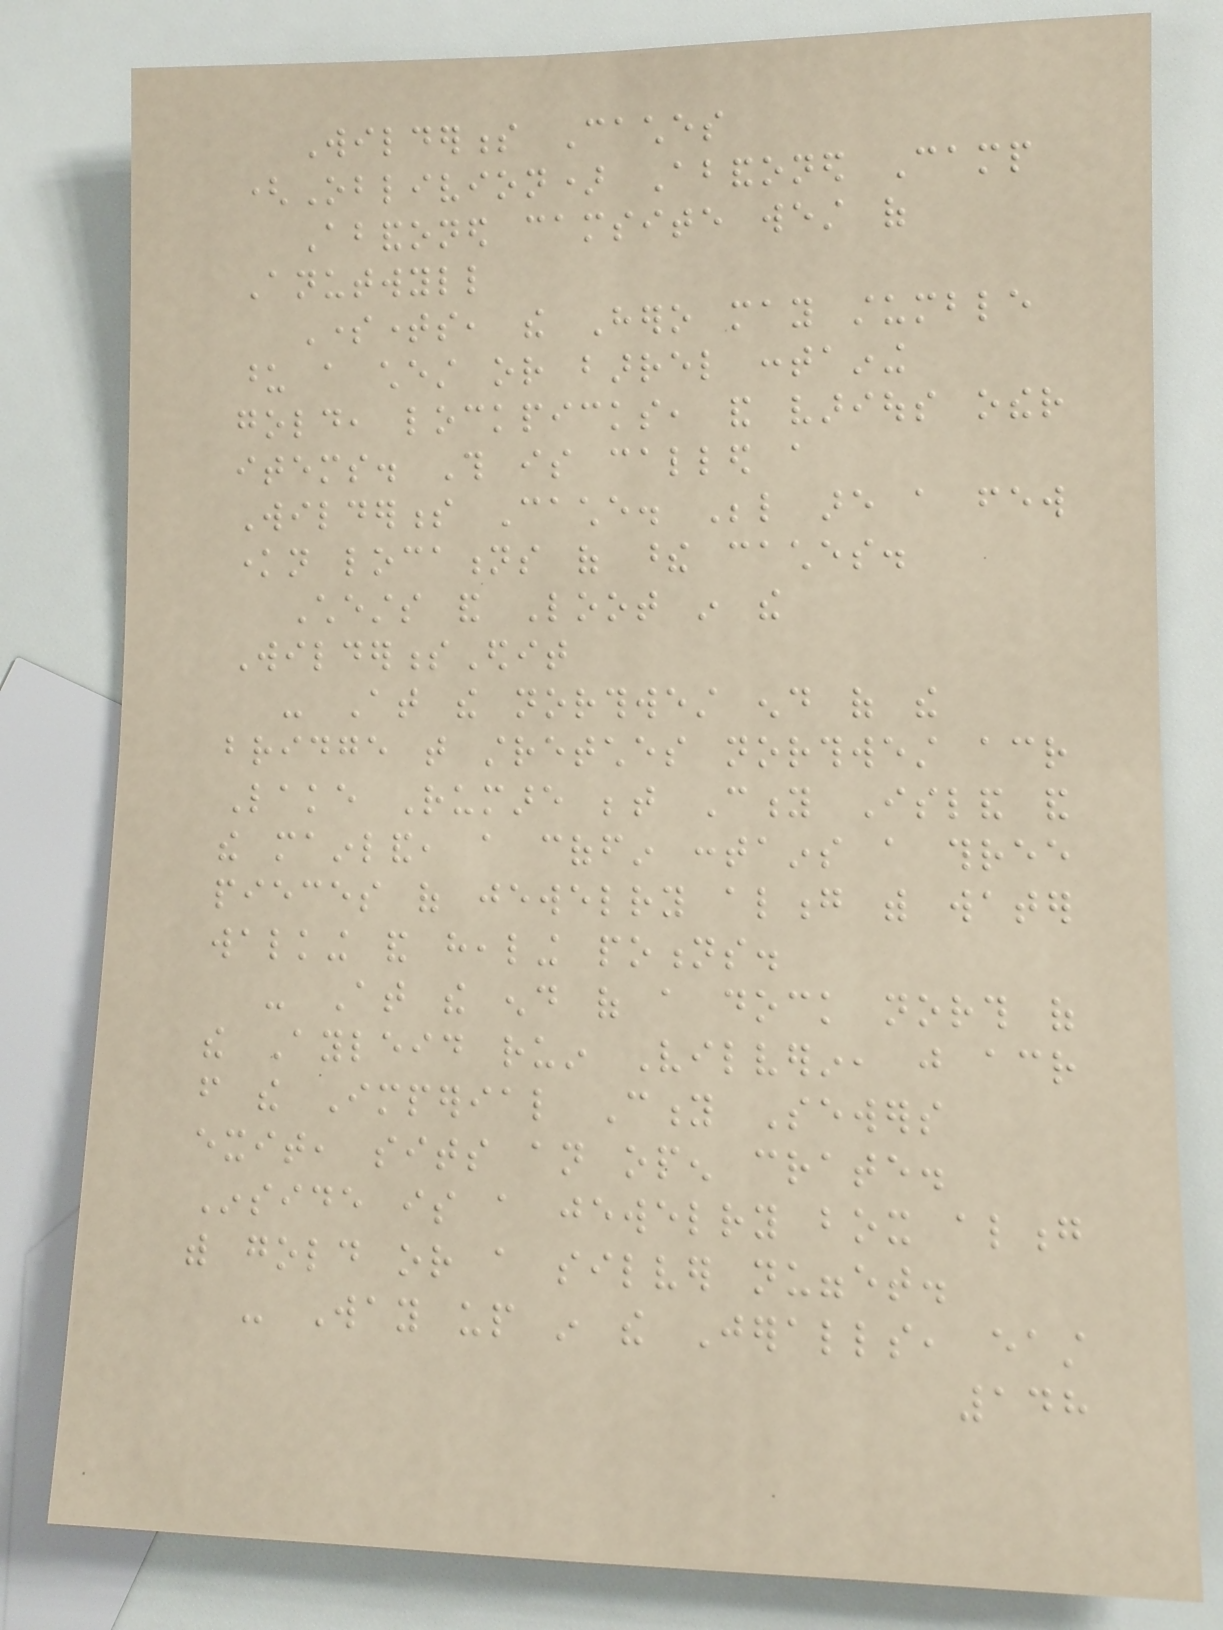Wilderness Caches
(Oblivion) Abandoned Camp
Abandoned camsite west of
Anutwyll
Sometimes, the Hero may stumble
upon a chest or barrel containing
gold, lockpicks, and various other
items. This is called a
Wilderness Cache. Below are a few
known locations of these caches.
Chests and Loot in the
WildernessEdit
- At the northwest end of the
bridge that stretches northwest across
Lake Rumare between City Island and
the mainland, a coffin contains a three
pieces of jewelry along with water
walking and healing potions.
- At the end of a dock north of
the Ayleid ruin Vilverin, just across
from the Imperial City Sewers
exit, sits an open crate.
Inside is a jewelry box along
with gold or a silver nugget.
- Way up in the Jeralls, east
148
